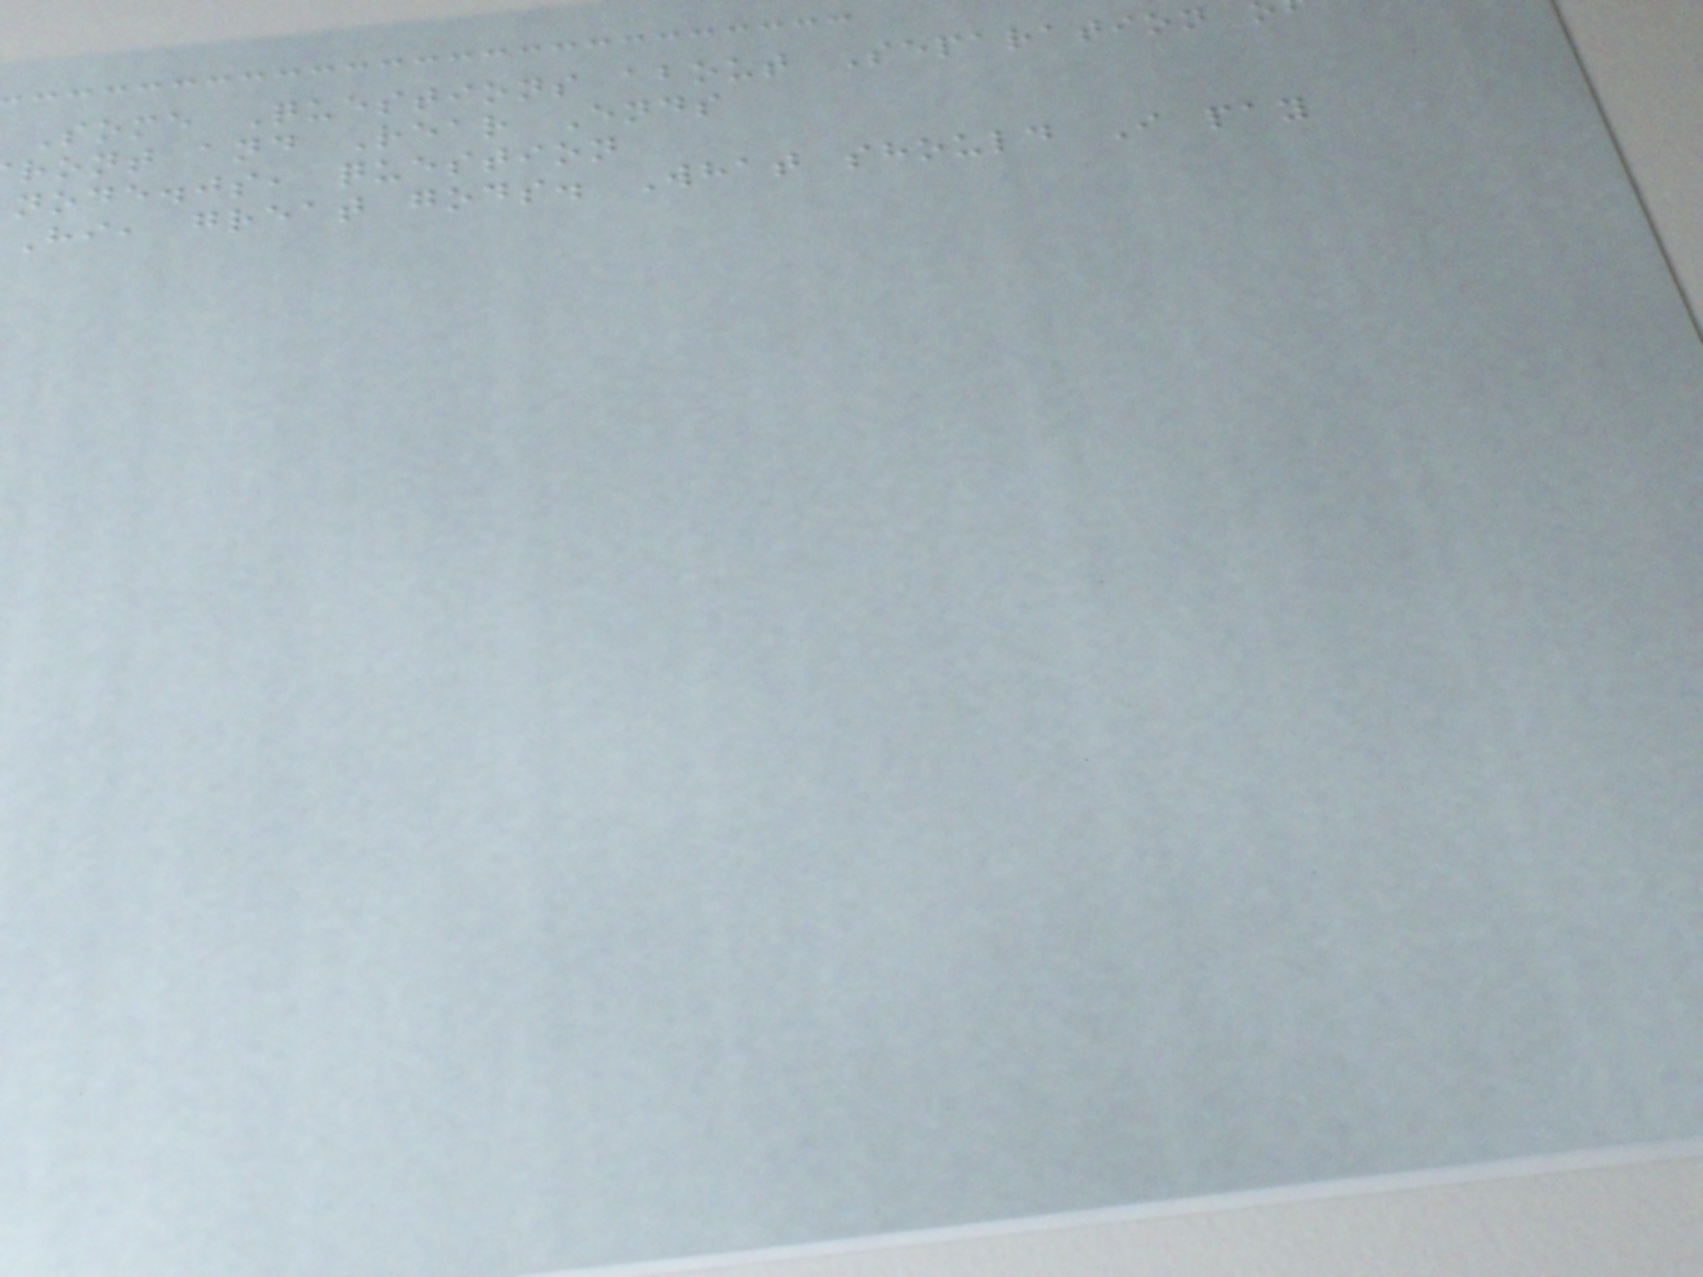Some Questions about Separation
ront and Rear Ends
node.js, question
Hi, great gods. What should I pay
